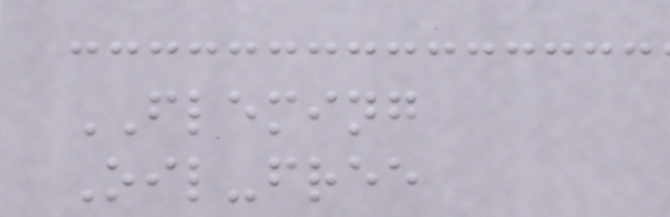FLEMING
Oil-free
